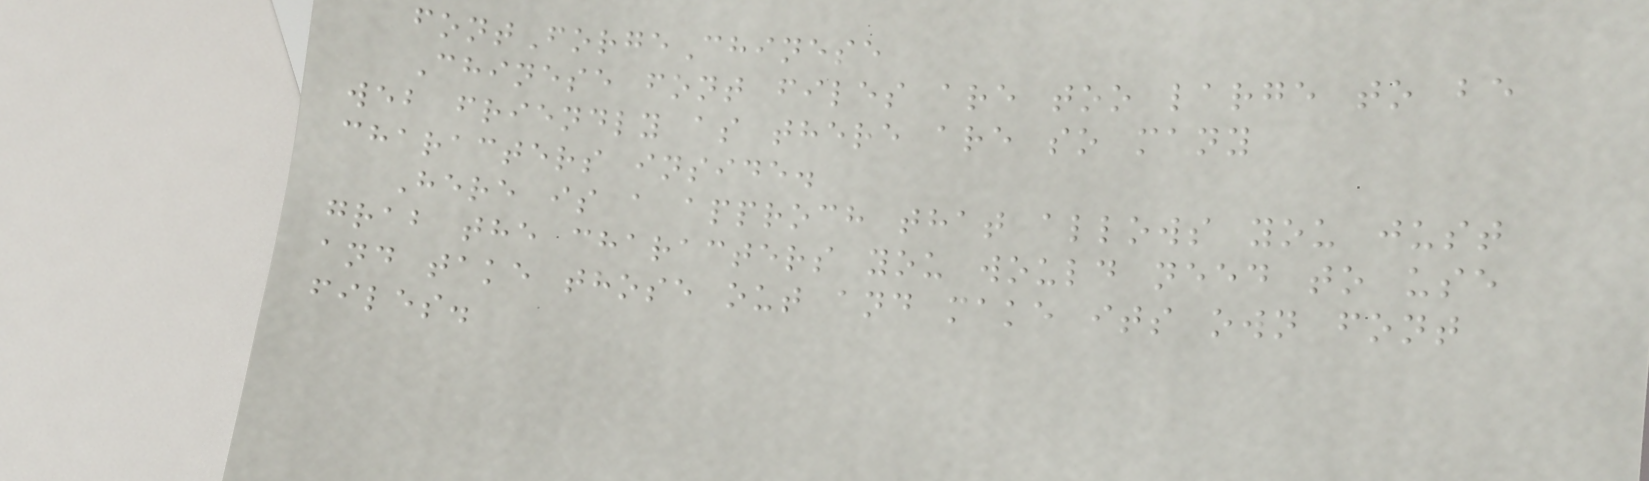fontForgeChinese
Chinese font files are too large to be
web friendly as there are so many
characters inside.
Here is a approch that allows you just
grab the characters you would need to use
and take those out and make its own font
files.
